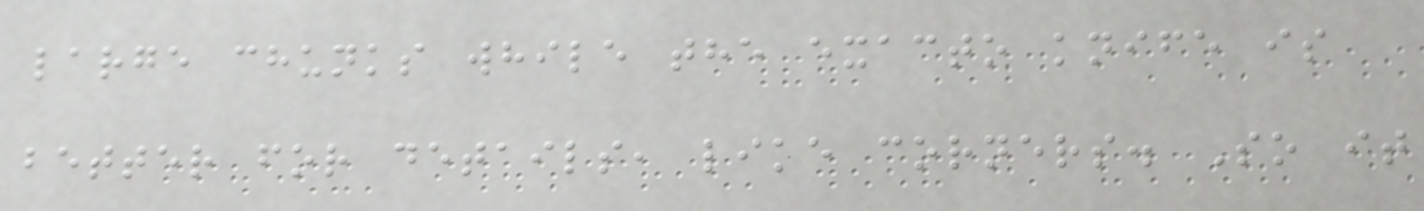large chunks while the exacto knife is
better for details, like corners. So it
